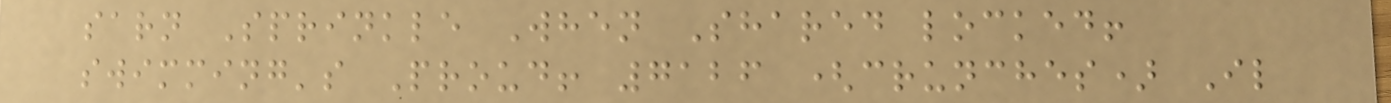sarn Sprinkle When Shared locked!
swimming's Proud! 7126 (crunches) Il
